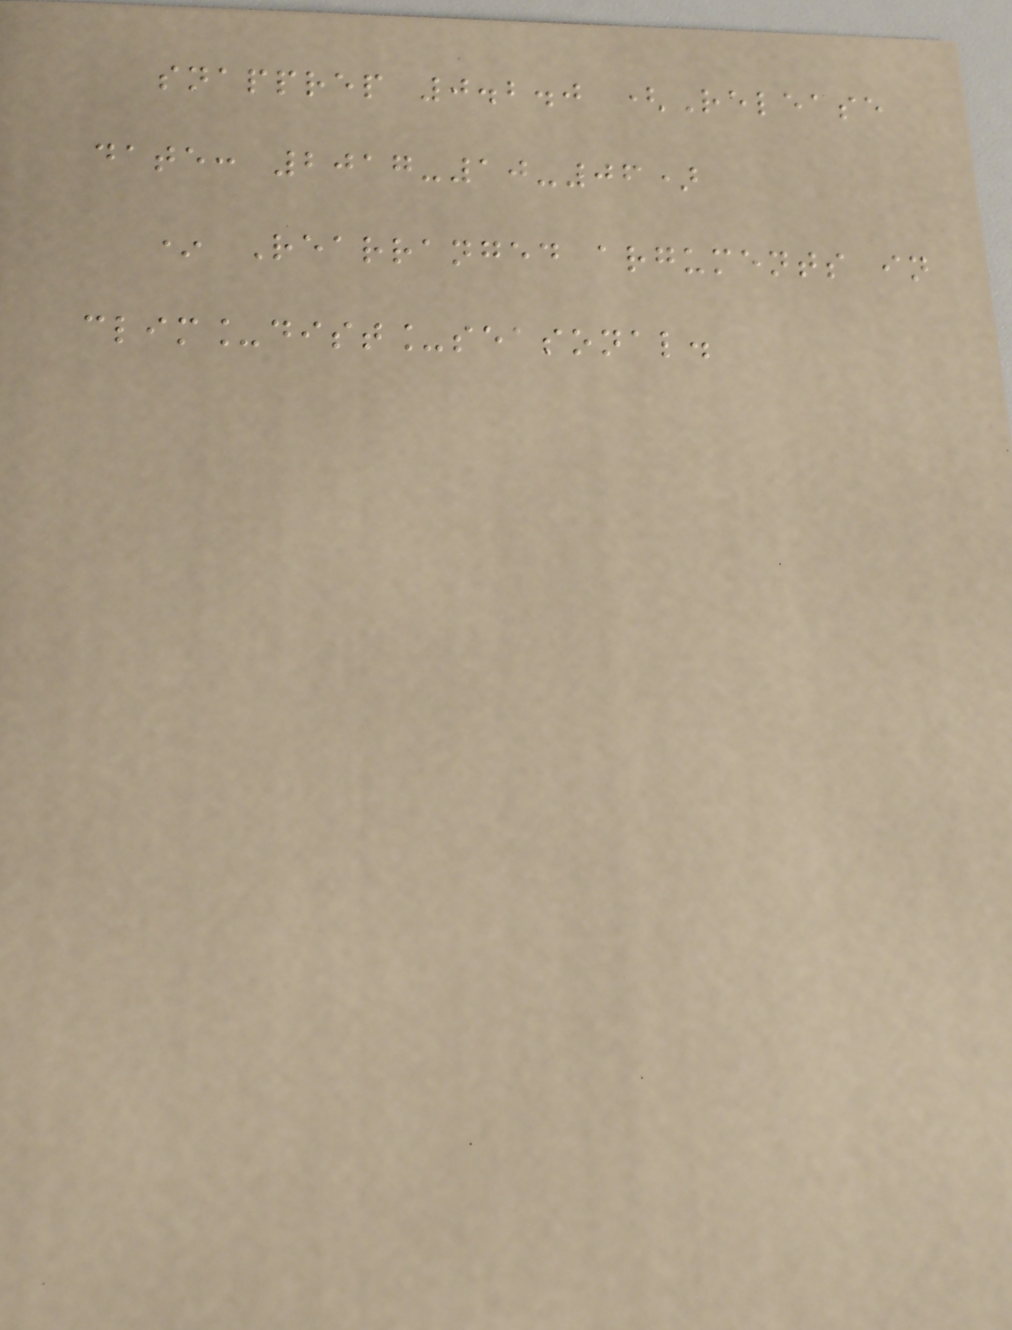snapprep 0.2.0 (Release
date: 2017-10-06)
* Rearranged arguments in
clim_dist_seasonal.
